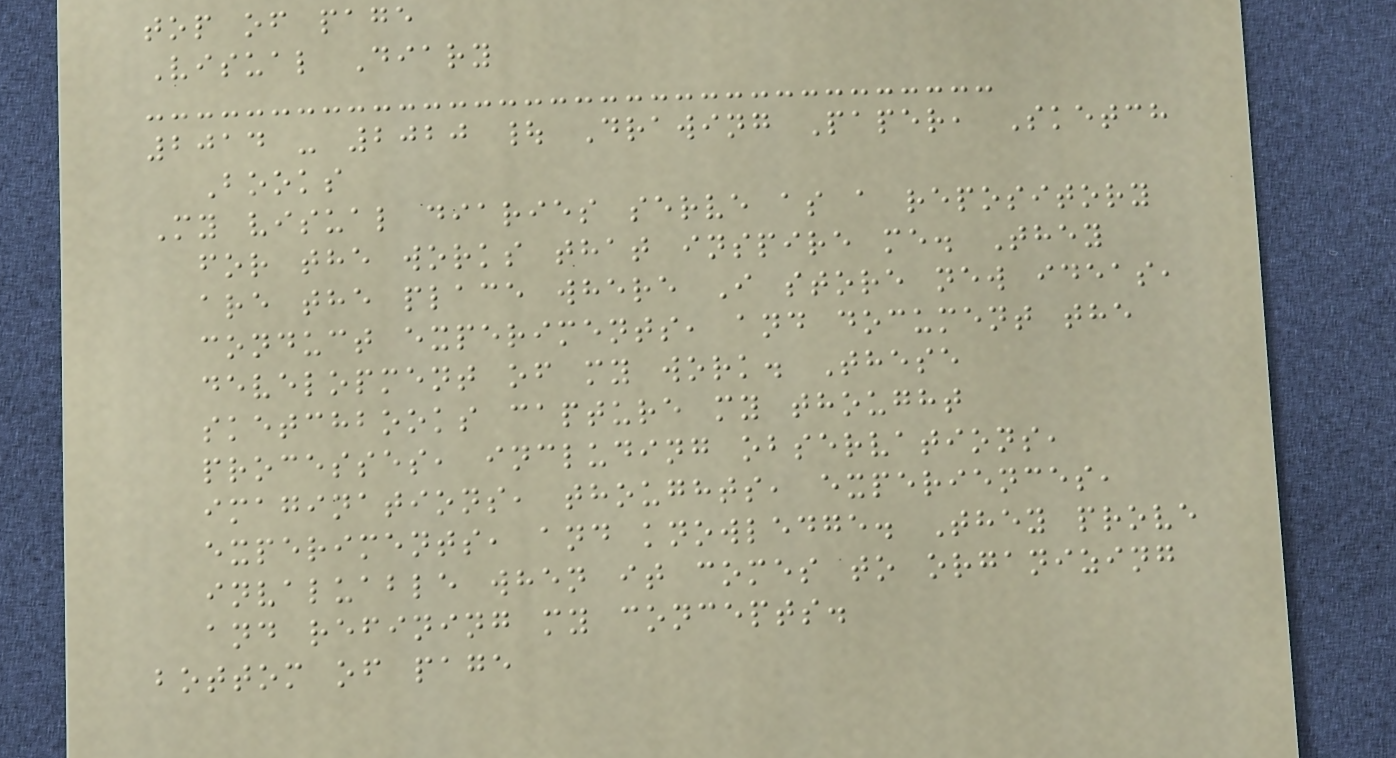top of page
Visual Diary
2014 - 2020 | Drawing Paper, Sketch
Books
My visual diaries serve as a repository
for the works that inspire me. They
are the place where I store new ideas,
conduct experiments, and document the
development of my work. These
sketchbooks capture my thought
processes, including observations,
imaginations, thoughts, experiences,
experiments, and knowledge. They prove
invaluable when it comes to organizing
and refining my concepts.
bottom of page
